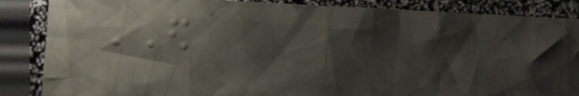ED
